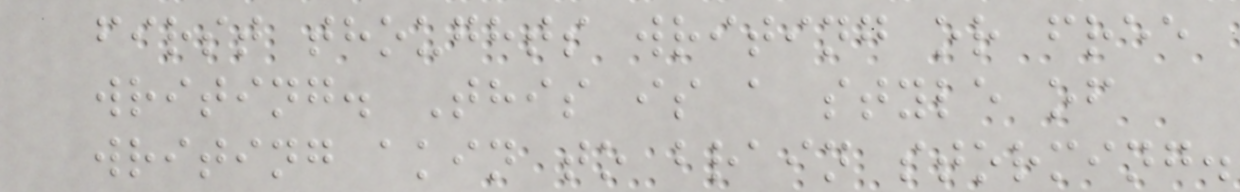first thoughts writing or free
writing. This is a style of
writing akin to brain storming.
